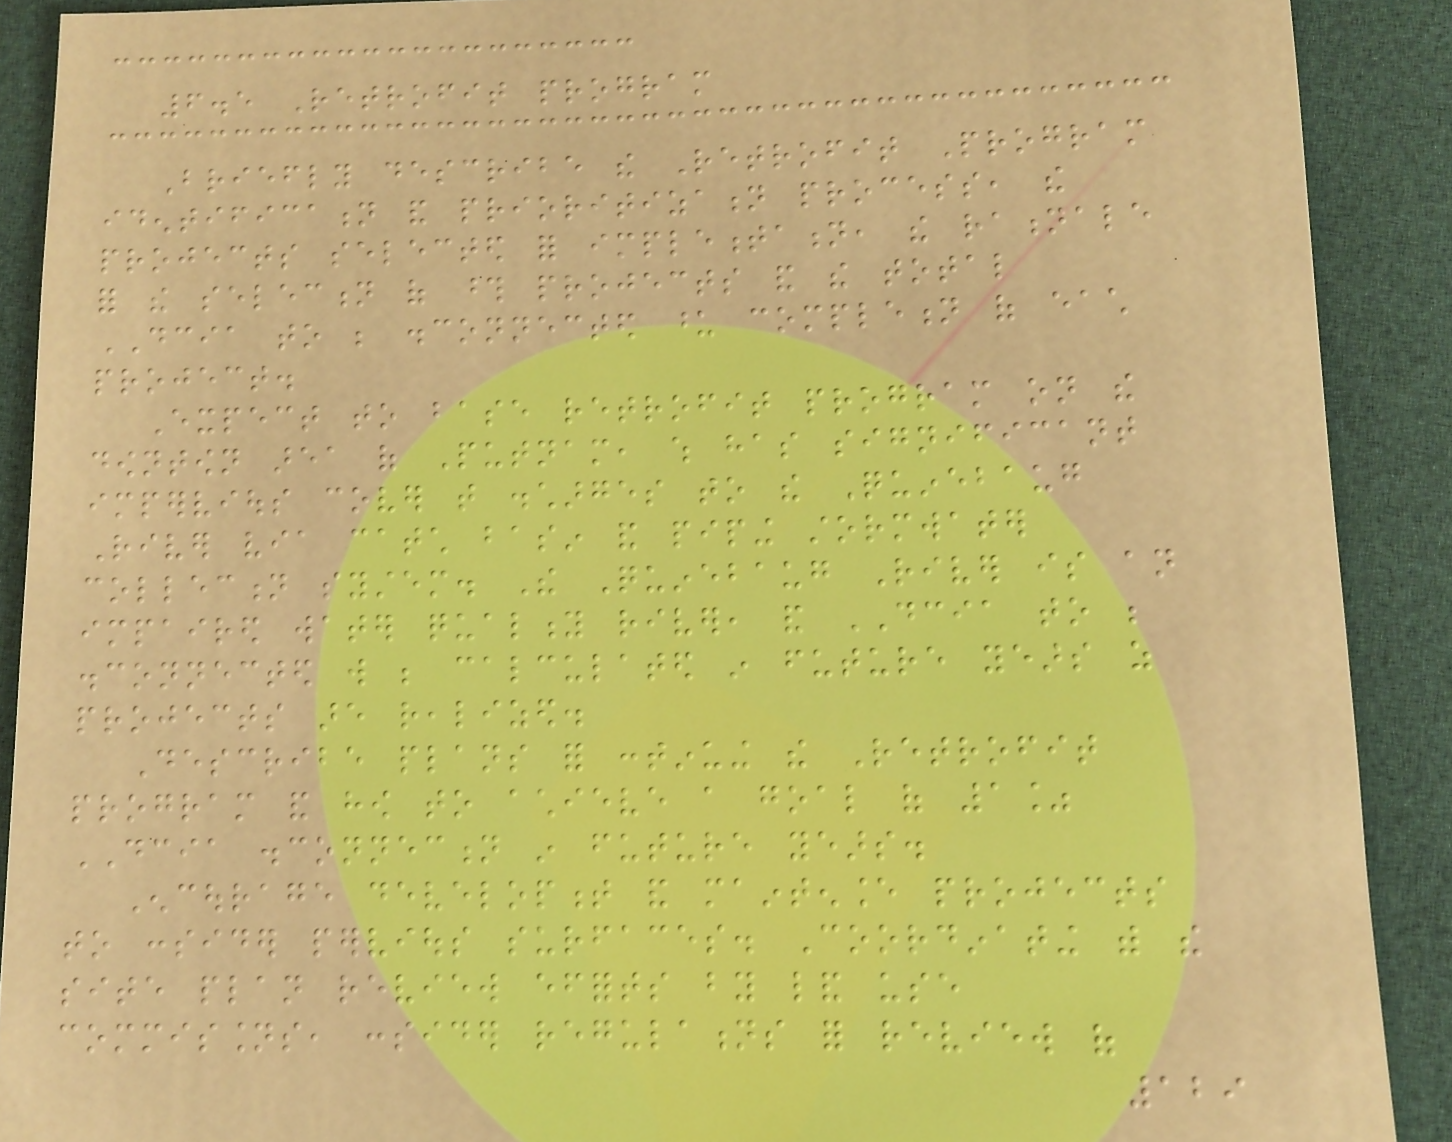6.5 Retrofit program
Briefly describe the Retrofit Program
identification and prioritization process, the
projects selected for implementation, the rationale
for the selection of those projects and the total
DCIA to be disconnected upon completion of each
project.
Expect to base retrofit program on the
downtown area of Putnam, which has significant
impervious cover that discharges to the Quinebaug
River via catch basin and piping stormwater
collection system. The Quinebaug River is an
impaired water quality river, and DCIA to be
disconnected will be calculated in future years as
projects are realized.
Describe plans for continuing the Retrofit
program and how to achieve a goal of 1%
DCIA disconnection in future years.
Encourage development and maintenance projects
to consider pervious surfaces. Coordinating with the
site plan review efforts by land use
commissions, consider regulations for review of
129
